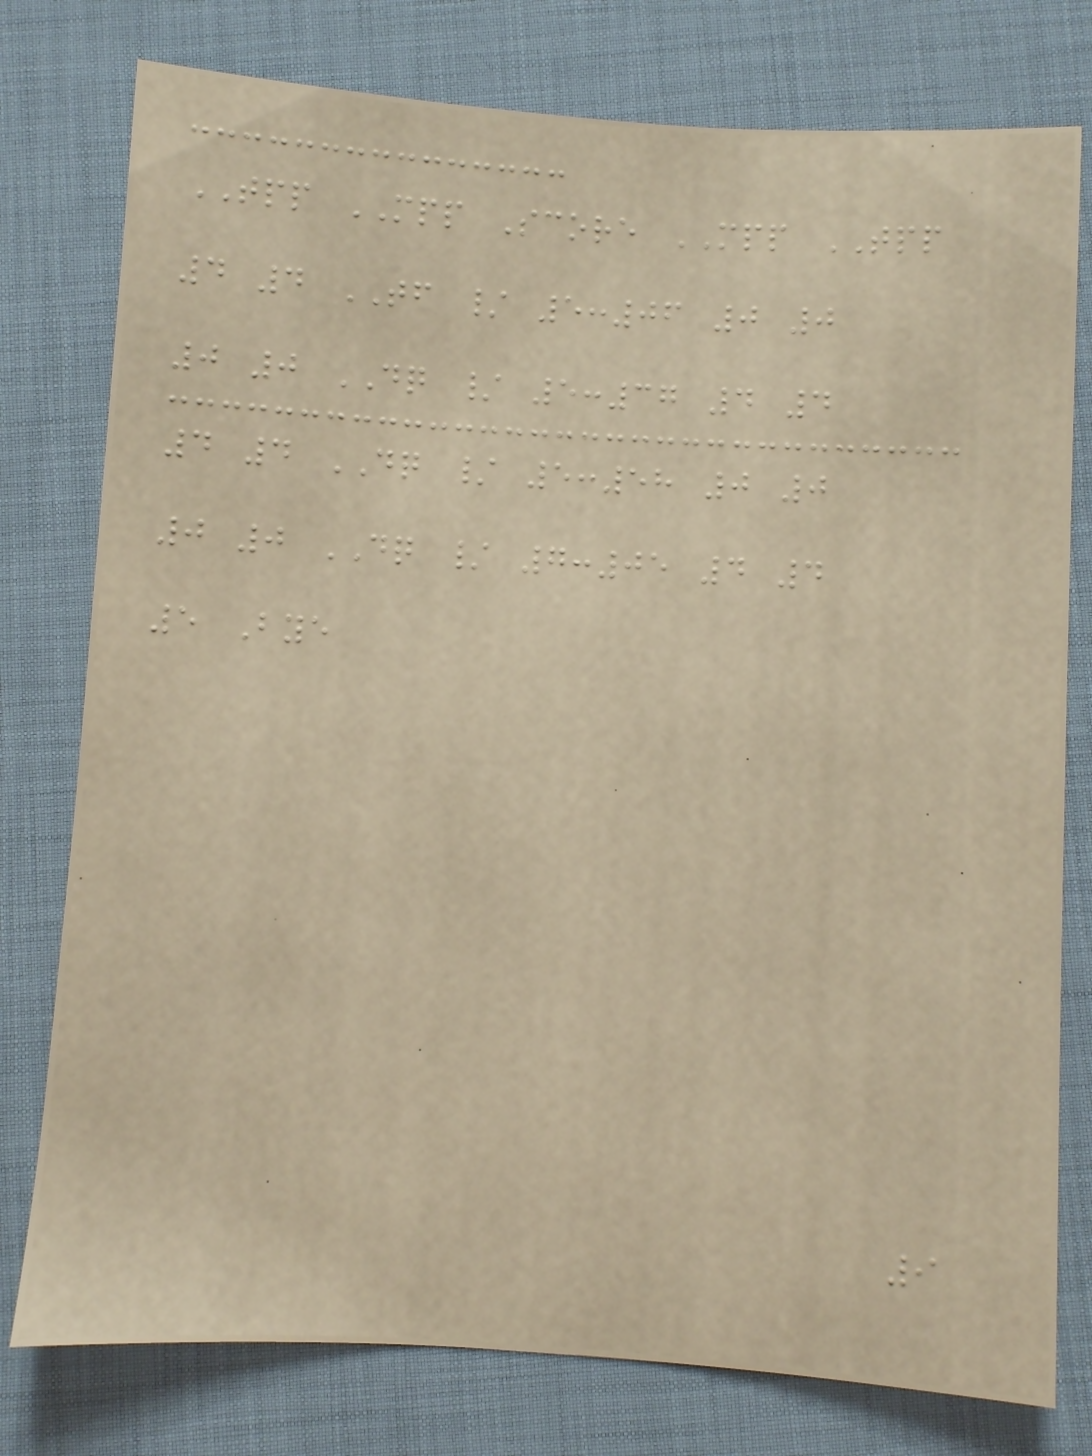TPP MPP Score MPP TPP
4 4 TF / 5:06 0 0
0 0 DQ / 5:37 4 4
4 4 DQ / 5:58 0 0
0 0 DQ / 7:05 4 4
5 Bye
9
